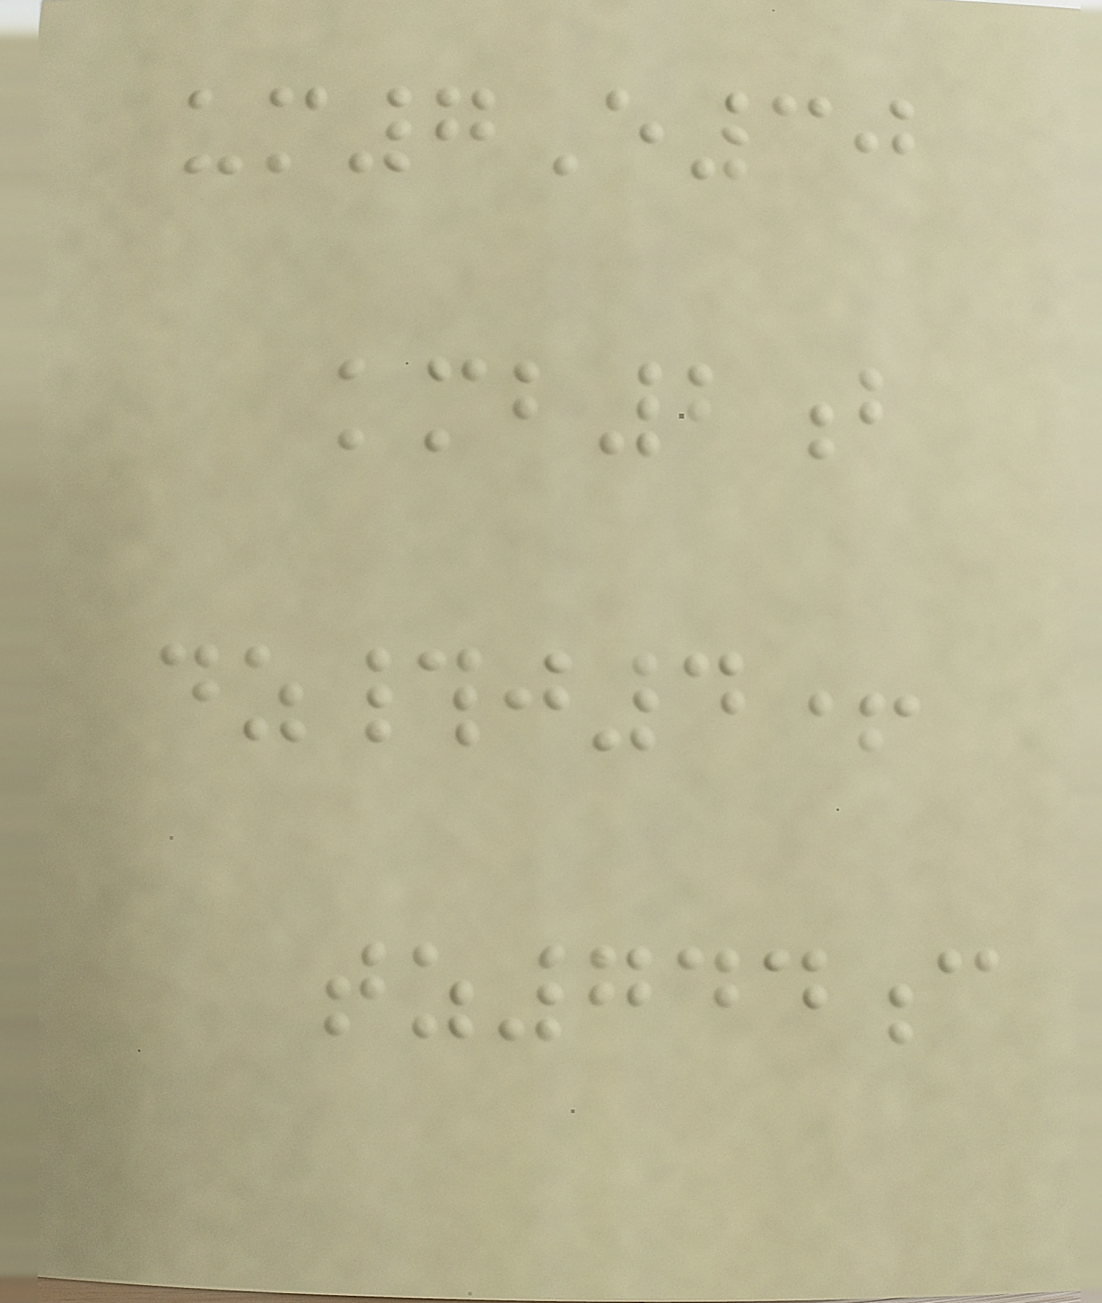um7E30
kmb2b
dz#j4+
tz744c
